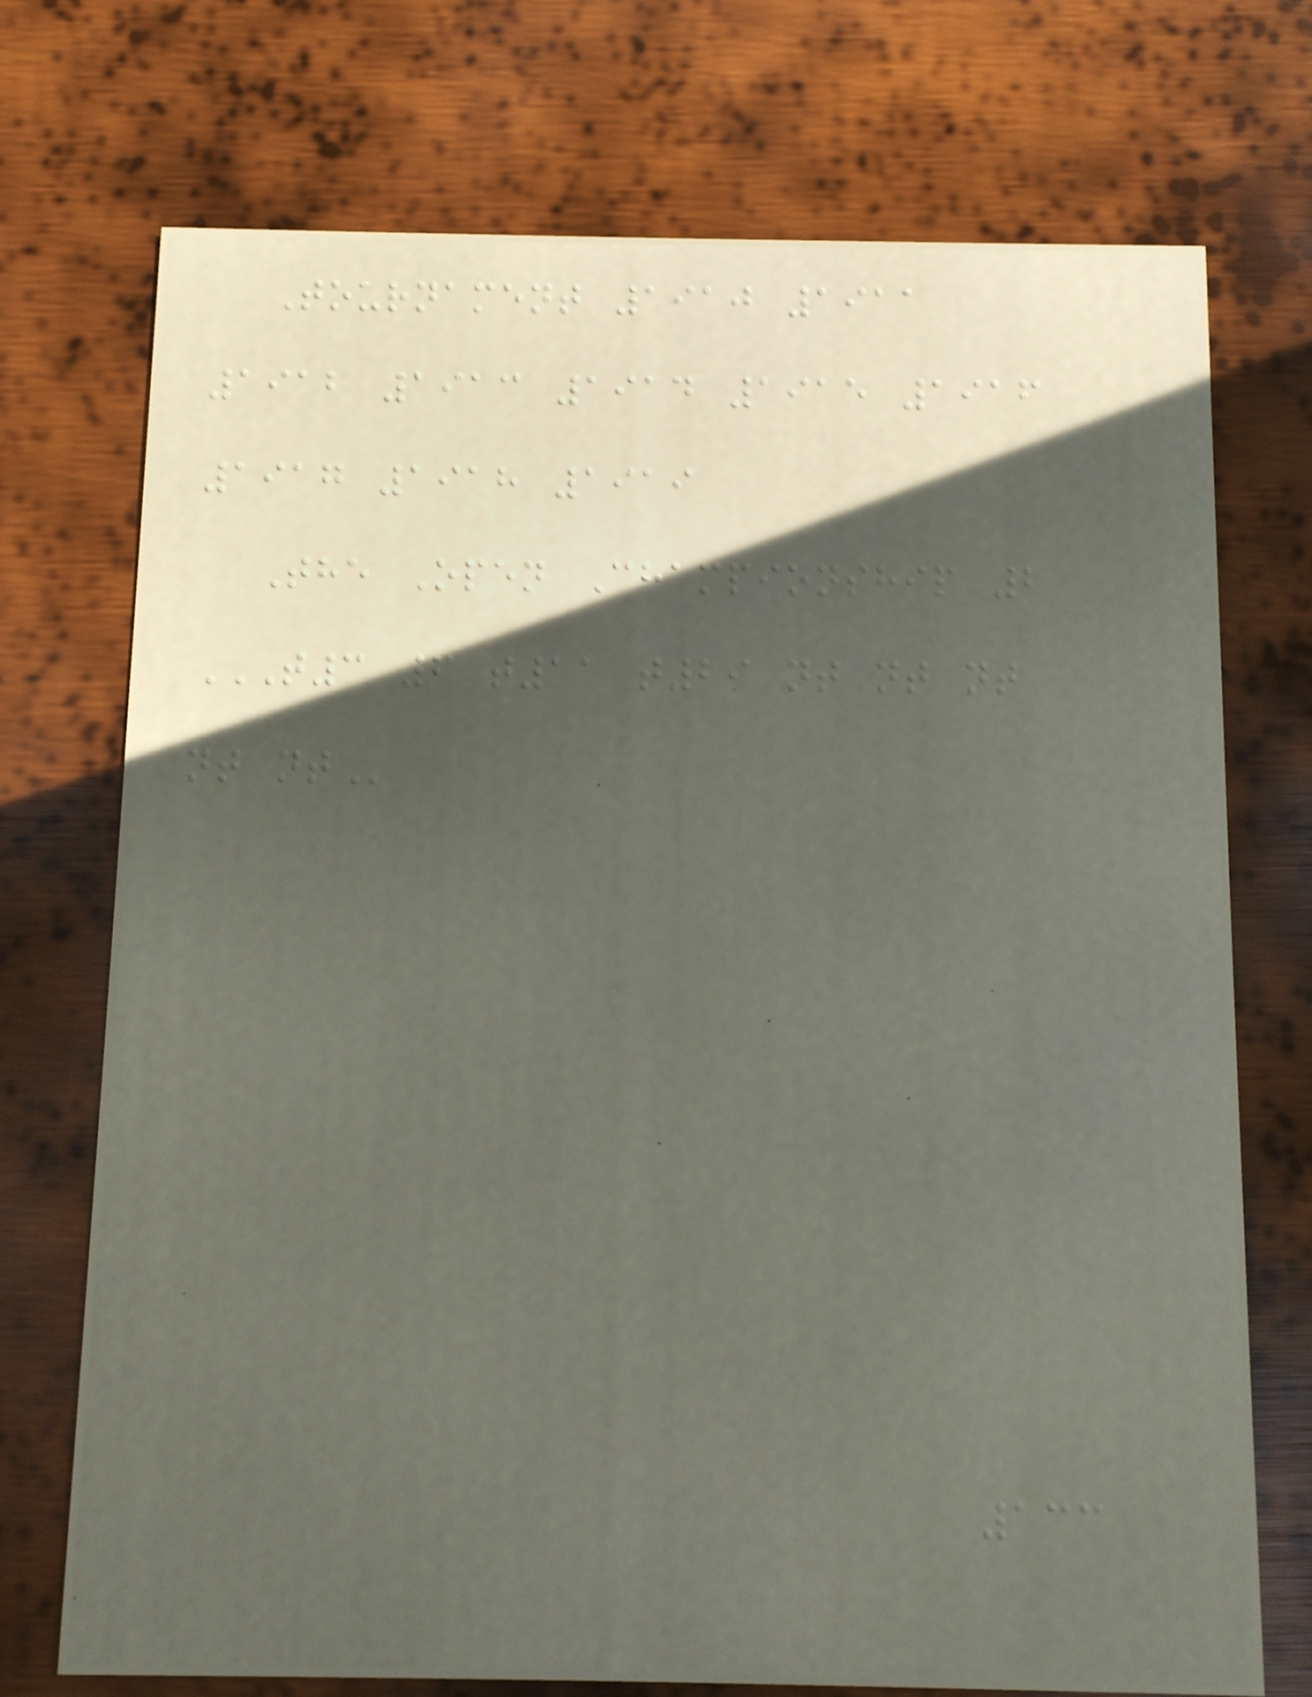Tournament 1910 1911
1912 1913 1914 1915 1916
1917 1918 1919
The Open Championship 2
T3 6 T11 T29 NT NT NT
NT NT
133
